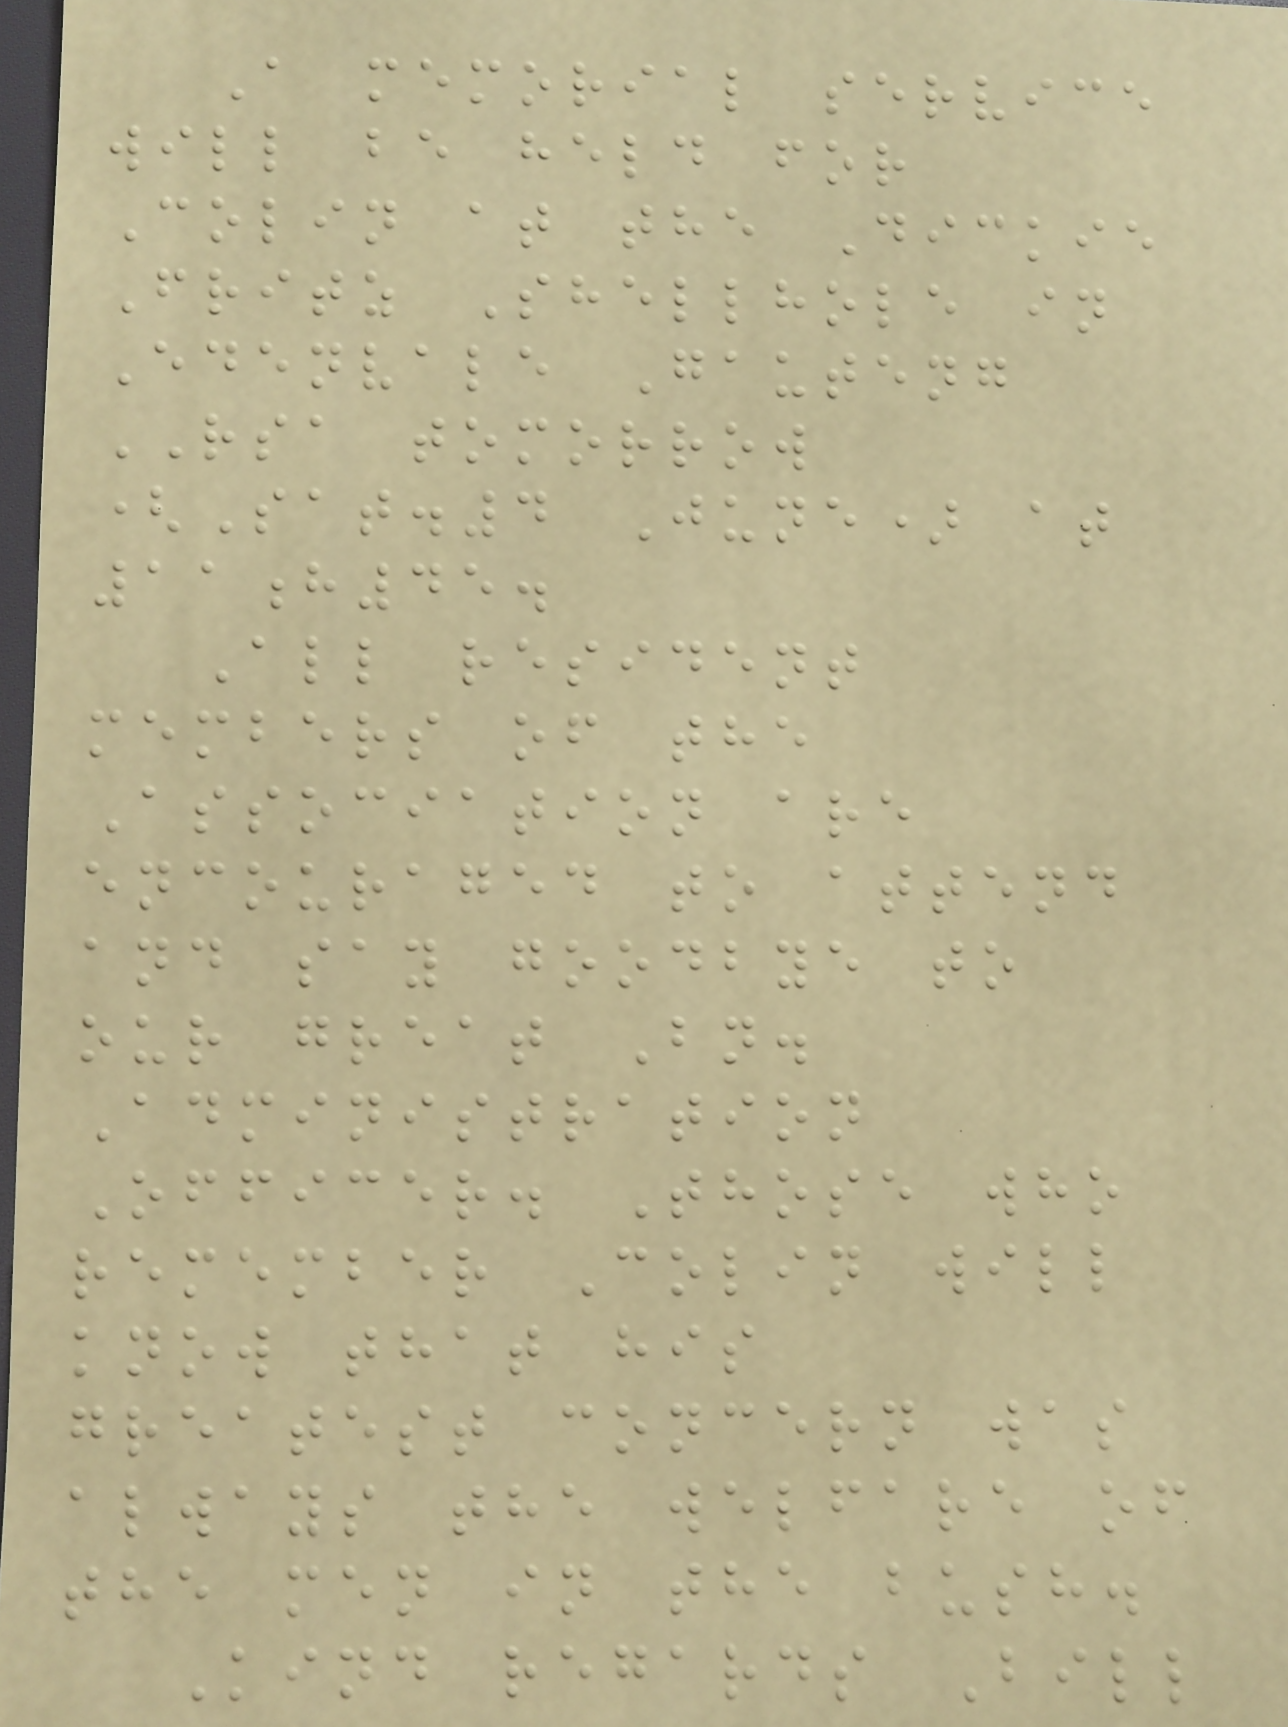A memorial service
will be held for
Colin at the Dickie
Fritz Shellhole in
Edenvale Gauteng
RSA tomorrow
(Sat.4 June) at
11h45.
All resident
members of the
Association are
encouraged to attend
and say goodbye to
our great Bn.
Administration
Officer. Those who
remember Colin will
know that his
greatest concern was
always the welfare of
the men in the bush.
Kind regards Bill
